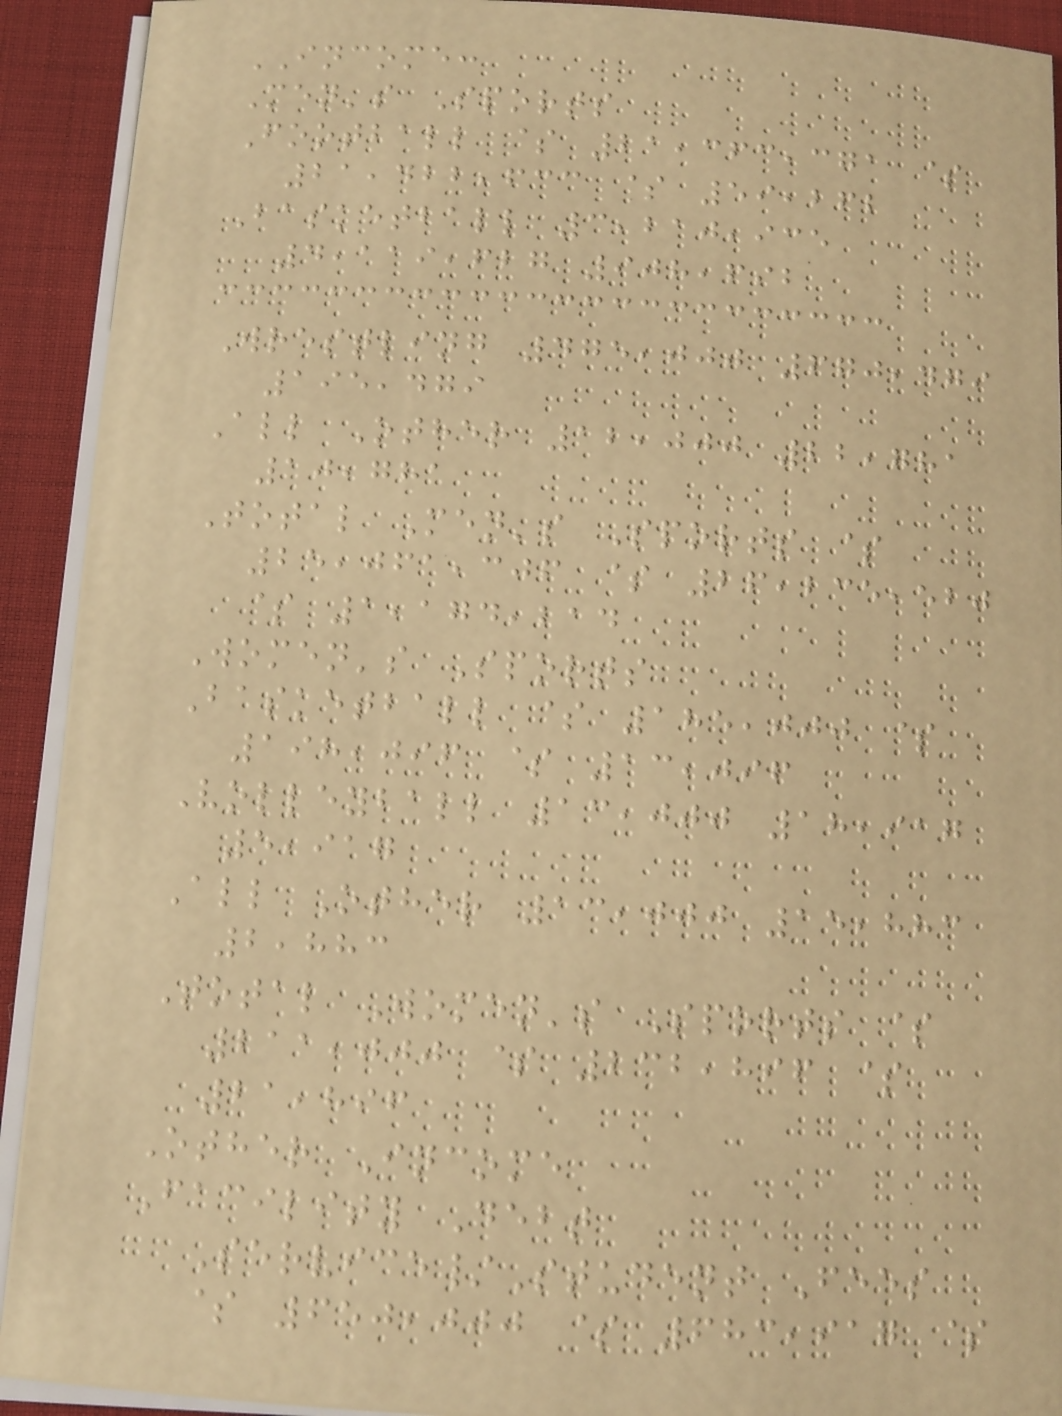INCOME:
Men's Sports
Football $ 21,363,371 $
21,422,633 $ 59,262
Basketball 3,210,935
4,119,627 908,692
Wrestling 475,000 670,479
195,479
All Other 12,000 22,781
10,781
Total Men's Sports $
25,061,306 $ 26,235,520
$ 1,174,214
Women's Sports
Basketball $ 185,000 $
198,096 $ 13,096
Volleyball 13,000 18,917
5,917
All Other 13,000 15,883
2,883
Total Women's Sports $
211,000 $ 232,896 $
21,896
Other Income
Facility Debt
Service/Student Fees
$ 650,000 $ 683,917 $
